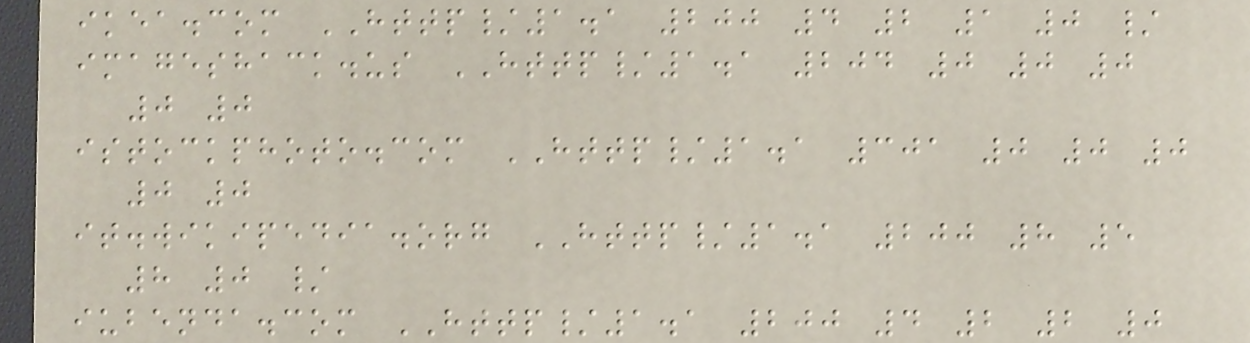ikea.com HTTP/1.1 200 4 2 1 0 /
imageshack.us HTTP/1.1 204 0 0 0
0 0
istockphoto.com HTTP/1.1 301 0 0 0
0 0
it.wikipedia.org HTTP/1.1 200 8 5
8 0 /
iubenda.com HTTP/1.1 200 4 2 2 0
